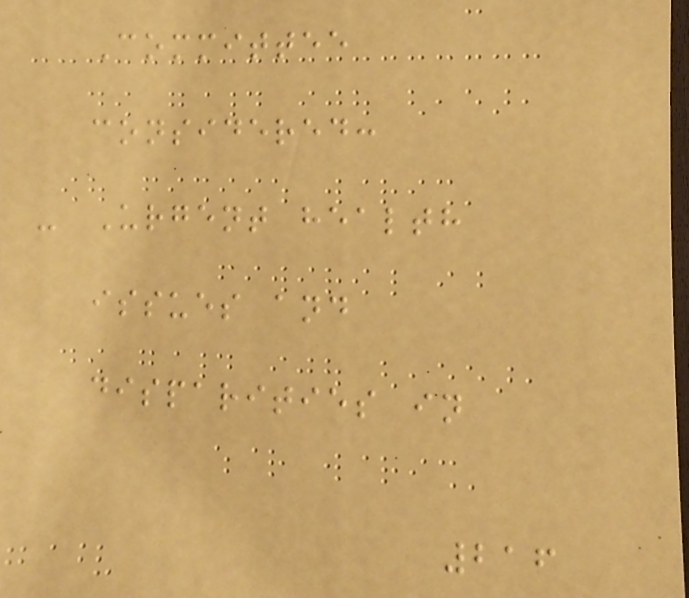Committee
considered:
- Urgent health
issues and
disparities in
216
